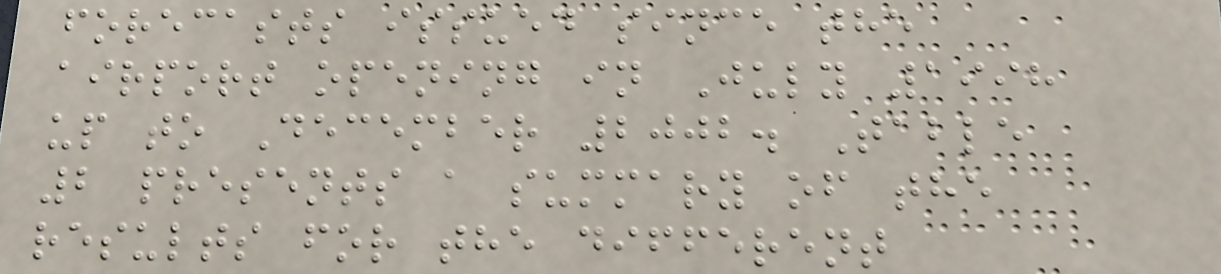forecasts issued since the
airport opening in July 1998
up to December 2002. Table
2 presents a summary of the
results for the different
